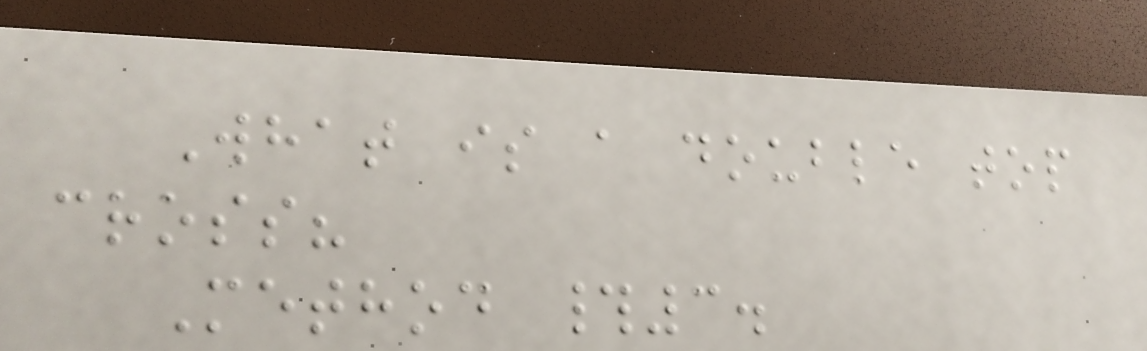What is a double top
cross?
Method #3.
